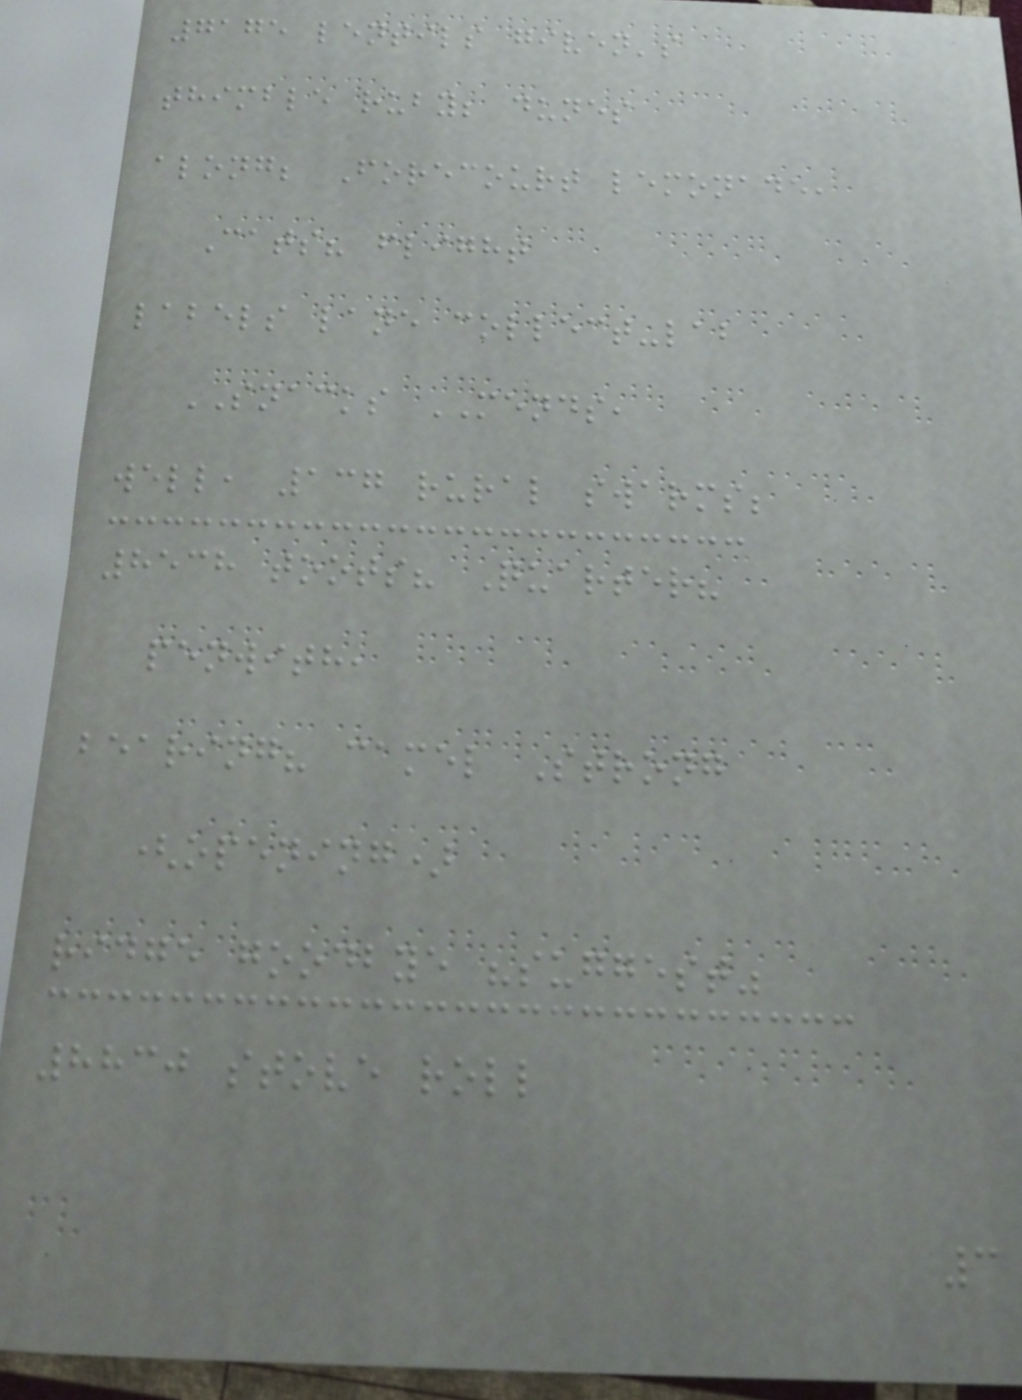7175 lentils given's
thimble ruby; dunes
along; Forecourt lemonade,
Cats? flight
labels lane collect-lab
SNACKS MENDS,
well, 137 rural swarms;
8538 toots? Quarter?
penwith,
bearing? camel Strong
(opening)
ridge goodbye "suggest"
8830 stove roll
3
